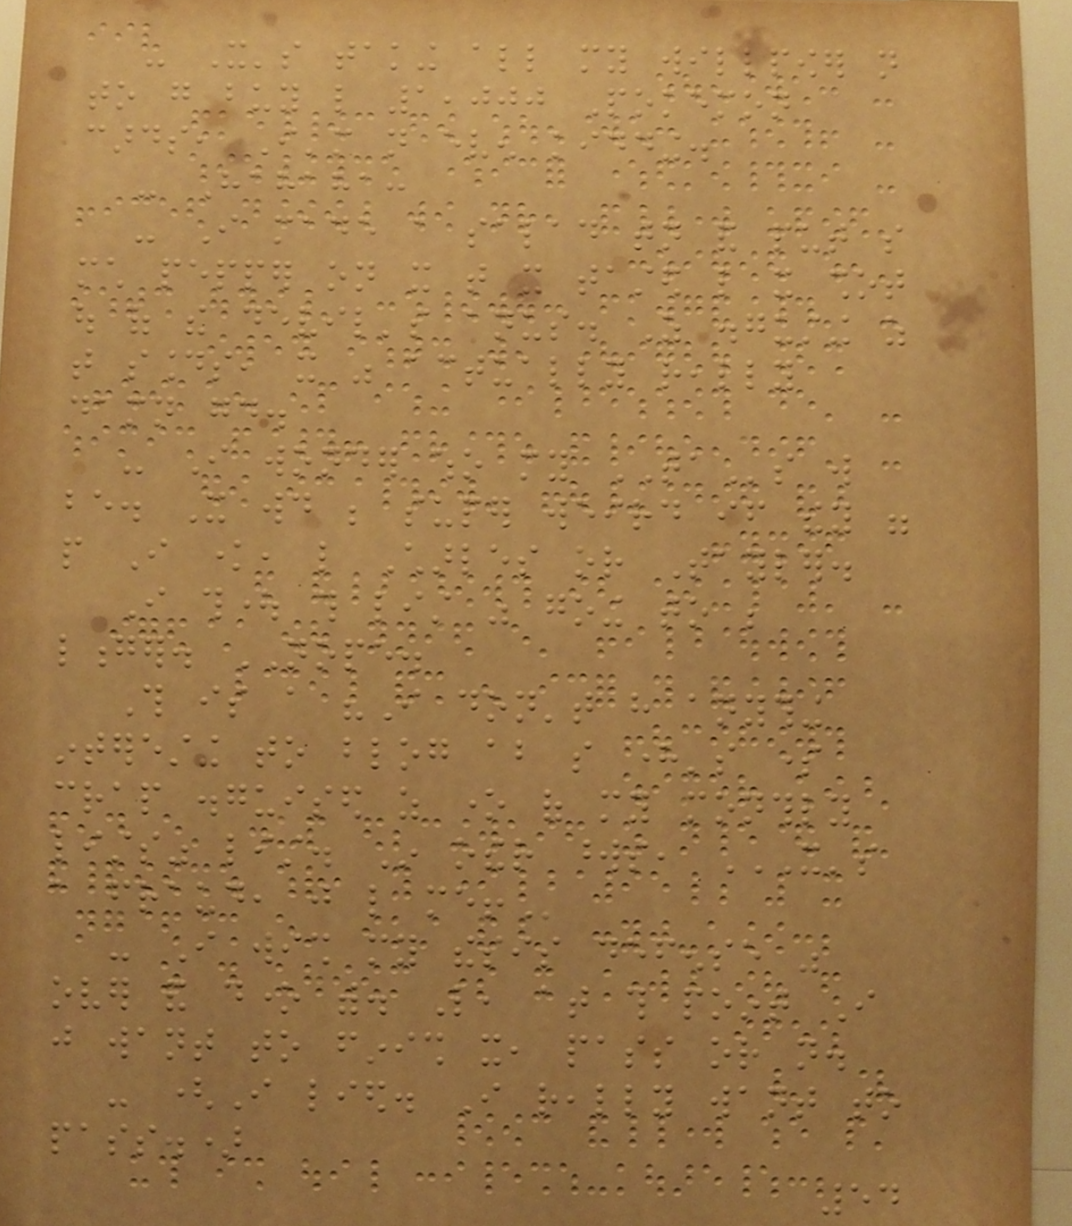- It's taking all my willpower not
to go buy like 1,000 Pokemon
cards, I'm not even kidding.
- Hahaha:
- I made a salad tonight and put so
much pepper on it that it tasted like it shot
out of the devil's anus. As disgusting as
that sounds, it was actually really
damn good.
- I wonder who my TAs will
be. It would be super weird if they were
people I know, like Charles or Tayler.
I thought this list was going to be
longer. NOPE.
This is a "I don't have anything
interesting to blog about so here's some
crap disguised as one of my monthly
lists" list. In other words, IT'S
A FRAUD, JUST LIKE ME!
- I wish my thesis defense was
over and done with. Like, at this point I
just want to finish it, pass or not.
- (I lied. I really want to
pass.)
54
